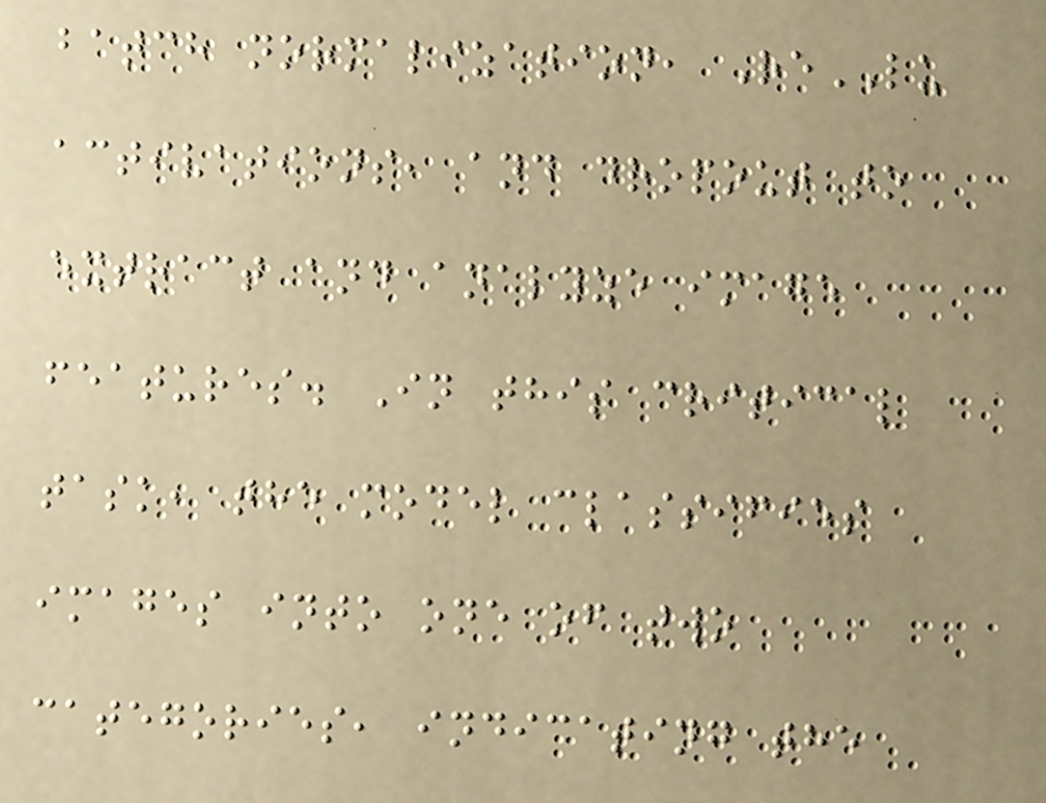batch normalization, ReLU
activations, and dropout to
extract and analyze image
features. In this critical
task, the model classifies
images into one of two
categories, indicating the
